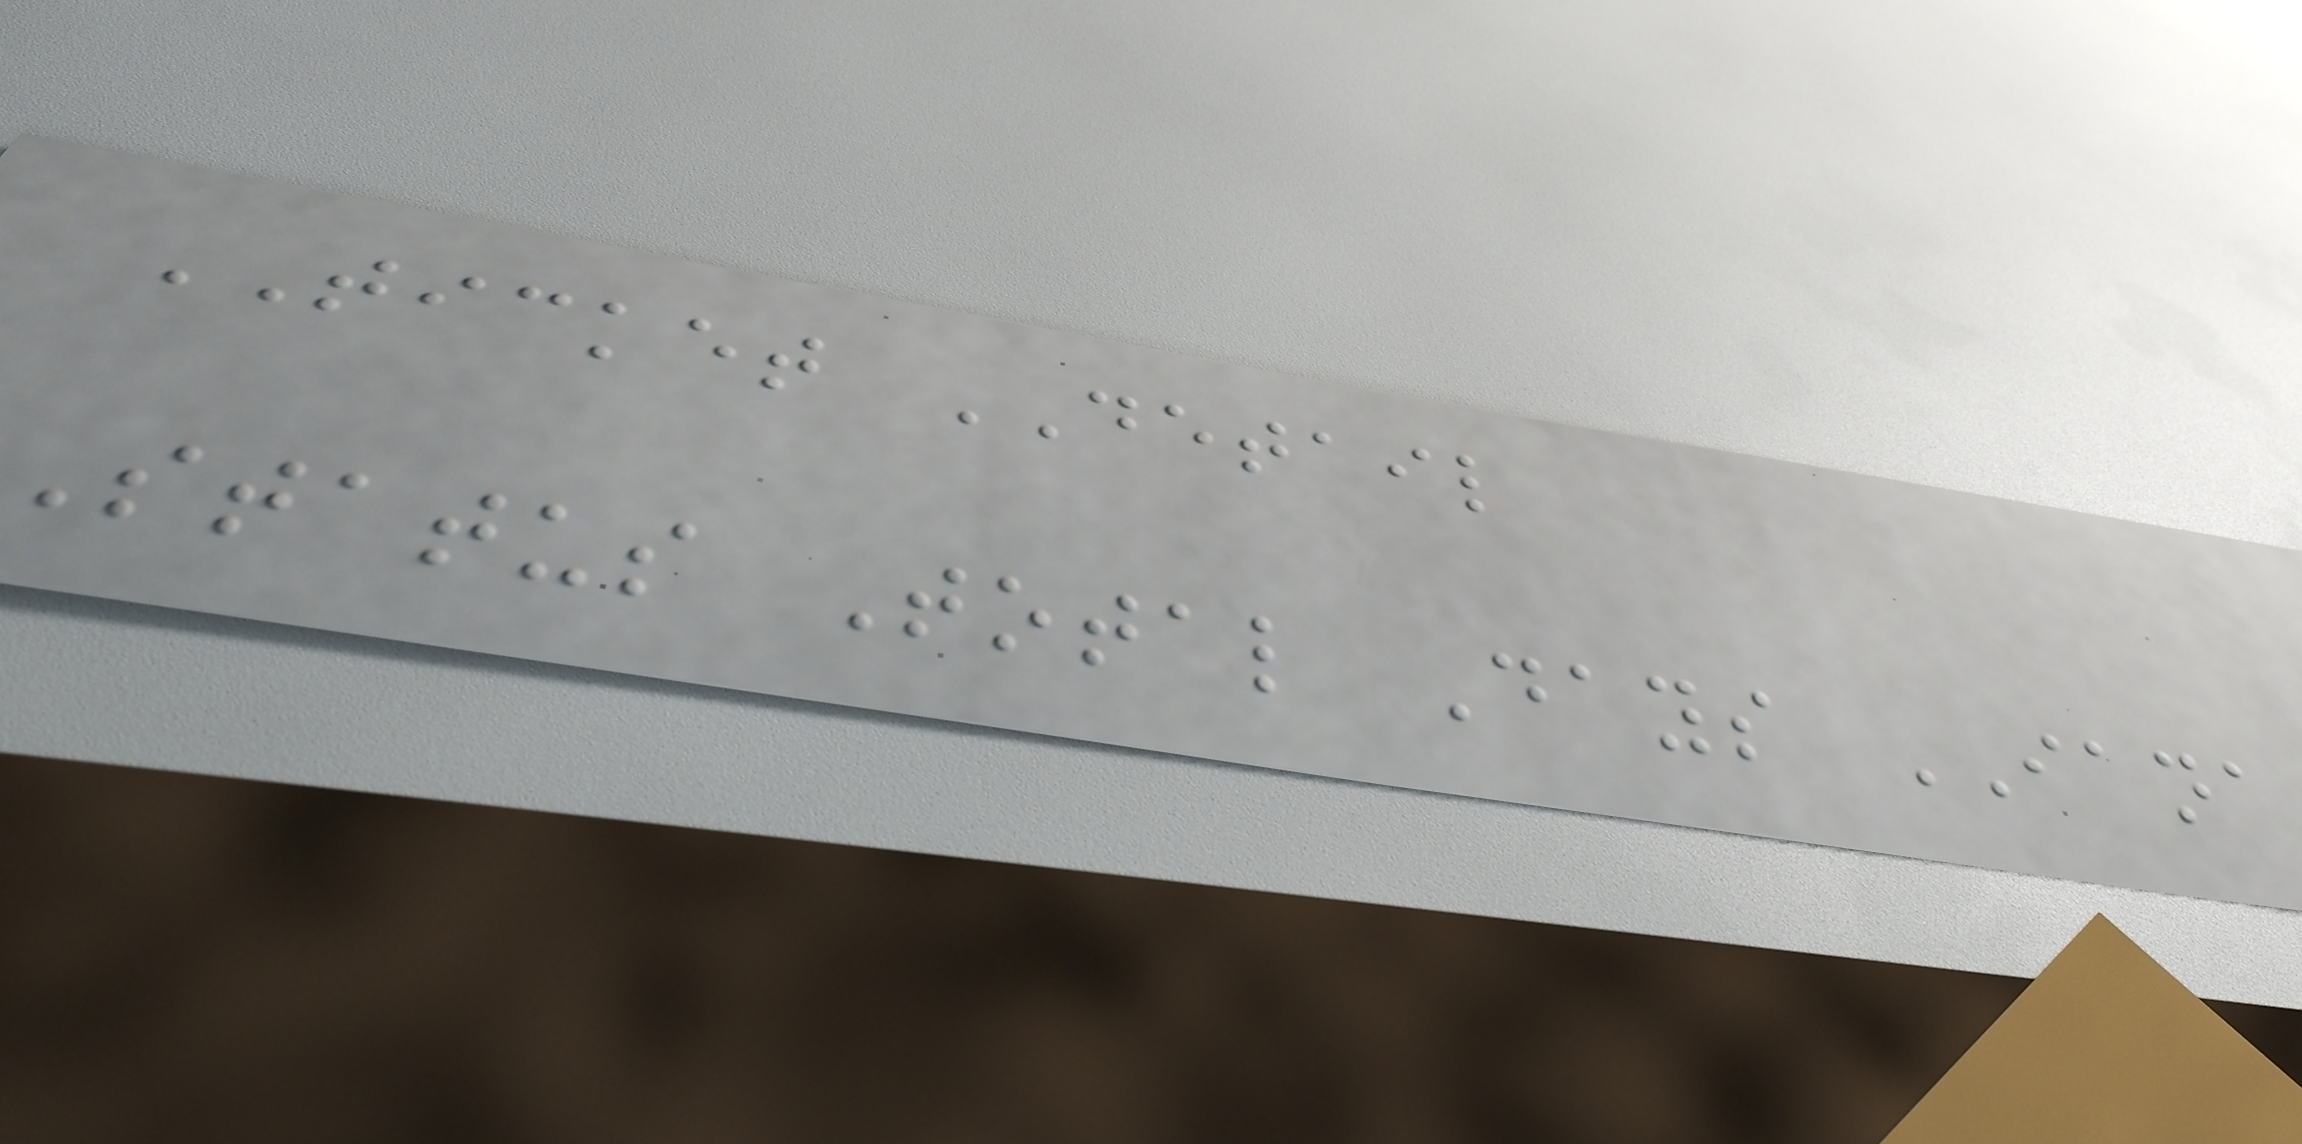TICKET DETAIL
Status Total Days IANA
